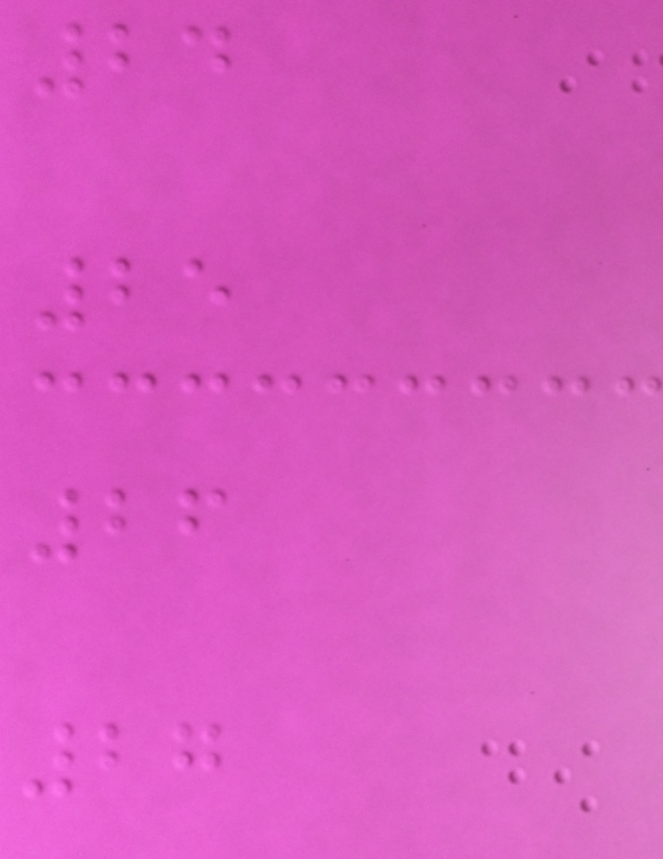24
25
26
27
